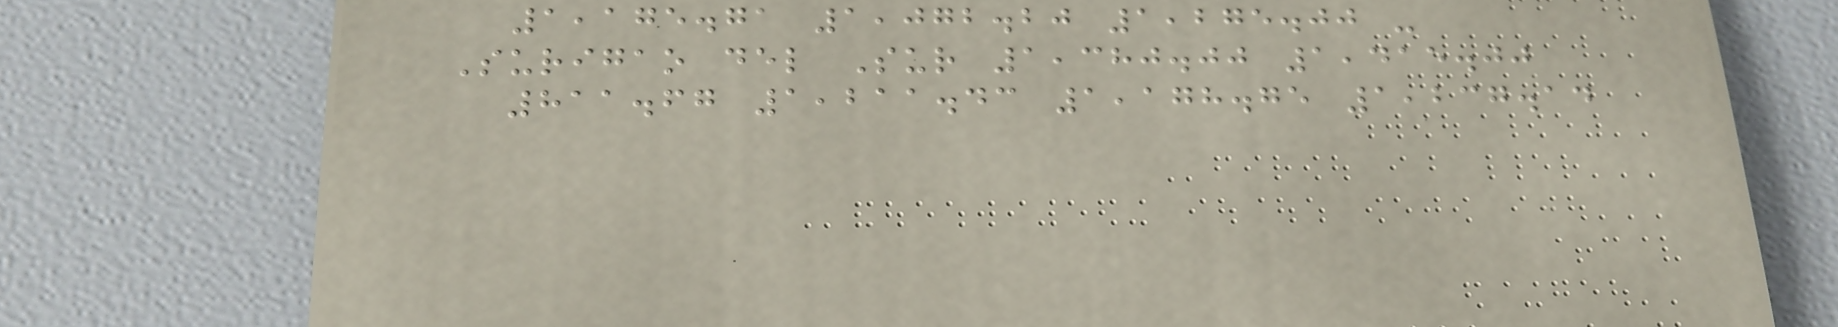1,175.71 1,072.20 1,275.00 -
Surigao del Sur 1,380.00 1,415.00
811.67 1,211.43 1,178.75 1,237.14
